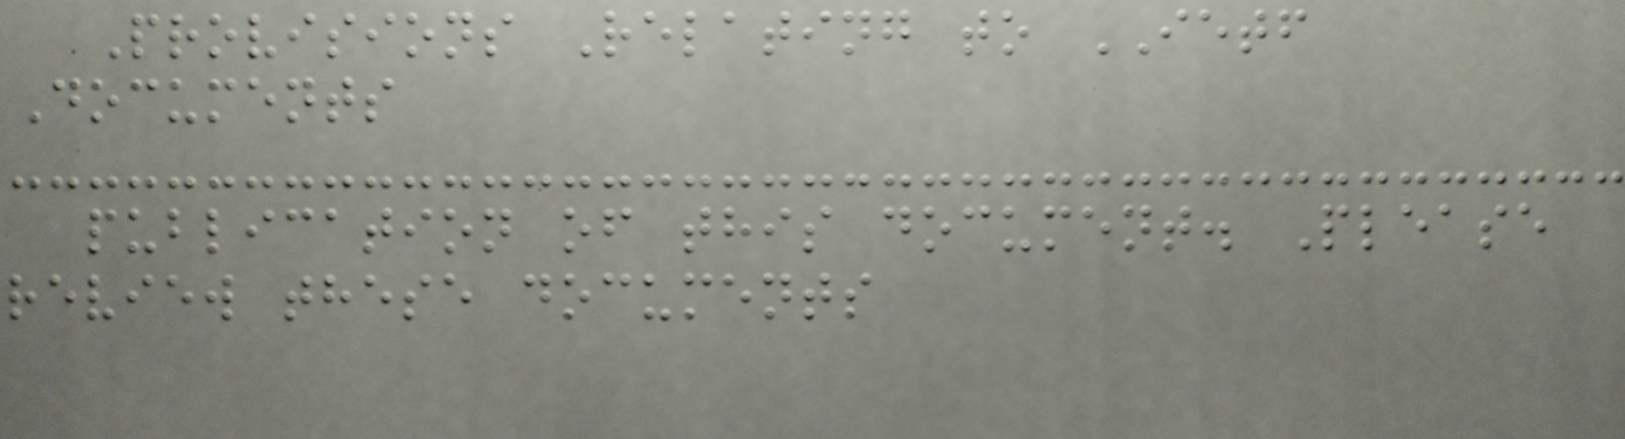Provisions Relating to IETF
Documents
publication of this document. Please
review these documents
